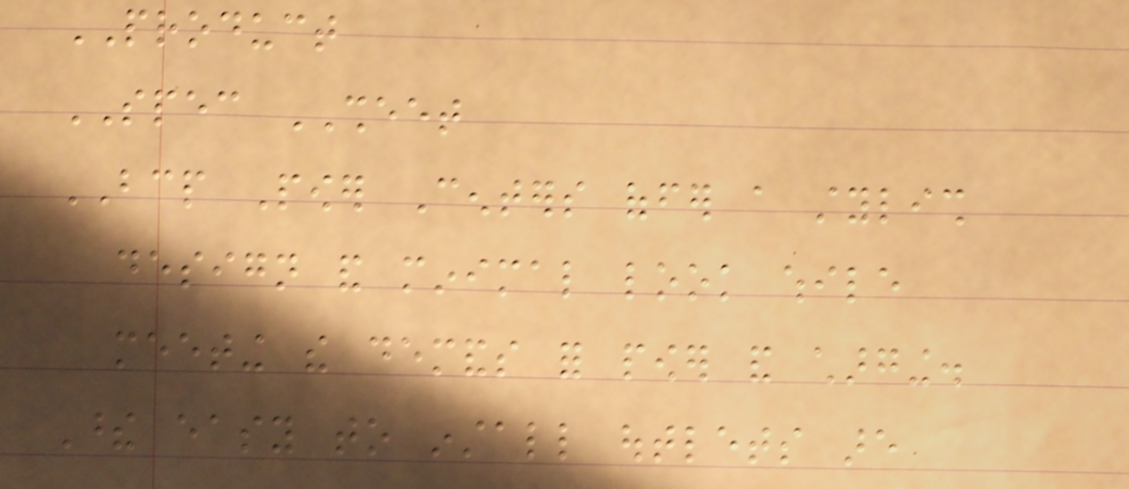PRODUCT
SPEC SHEET
BCP Power Centers offer a stylish
design and minimal look while
meeting the demands for power and charging.
These easy to install outlets are
